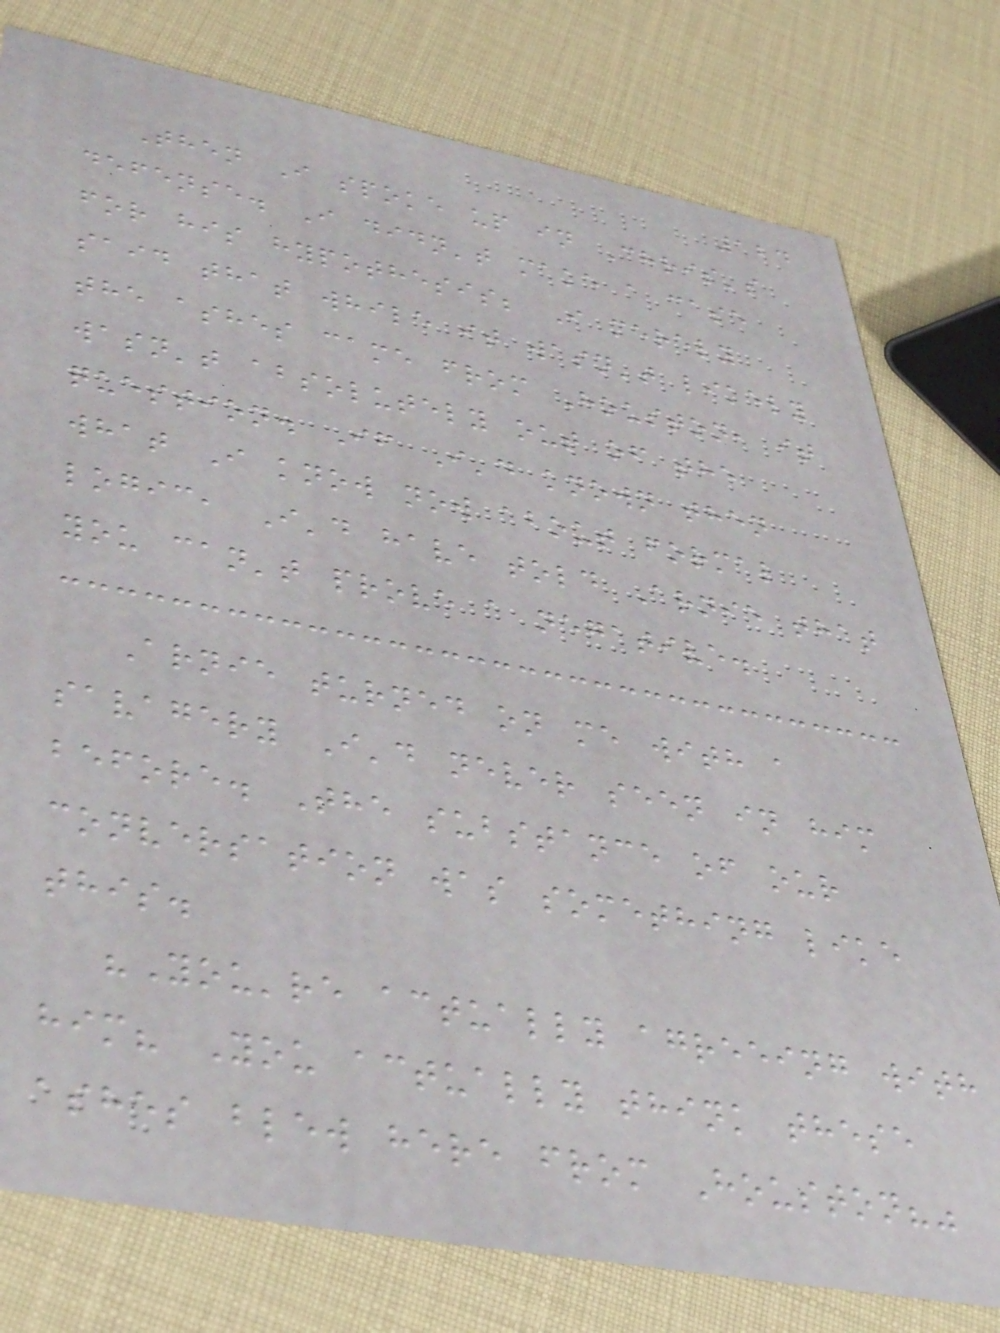124
Then I spoke up in Chris's
defense. I didn't make a case
for his hypothesis; I merely
said that while it wasn't likely
the ashes came from Houston, it
wasn't absolutely out of the
question. If I'd known then
what I know now about formal
logic, I'd have told Arnie that
you can't prove a negative.
Arnie turned on me with a
savagery I'd never seen in him
before. The substance of our
conversation was something like
this.
"You're actually agreeing with
him? You actually think these
ashes blew here from Houston?"
